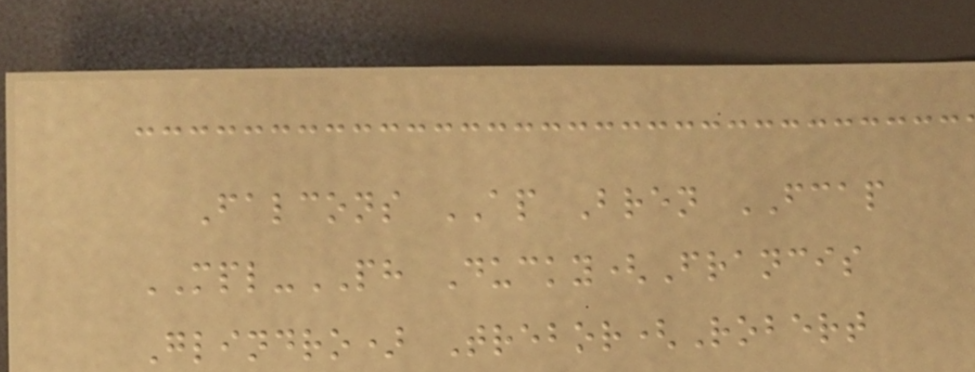Falcons AP Bren FCAP
MPL-PH Ducky(Francis
Glindro) Trebor(Robert
